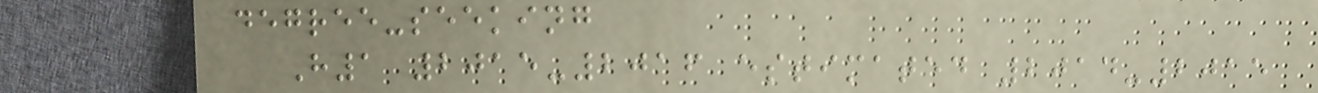degree-seeking
H1 2015-2016 estimated 2014-2015
